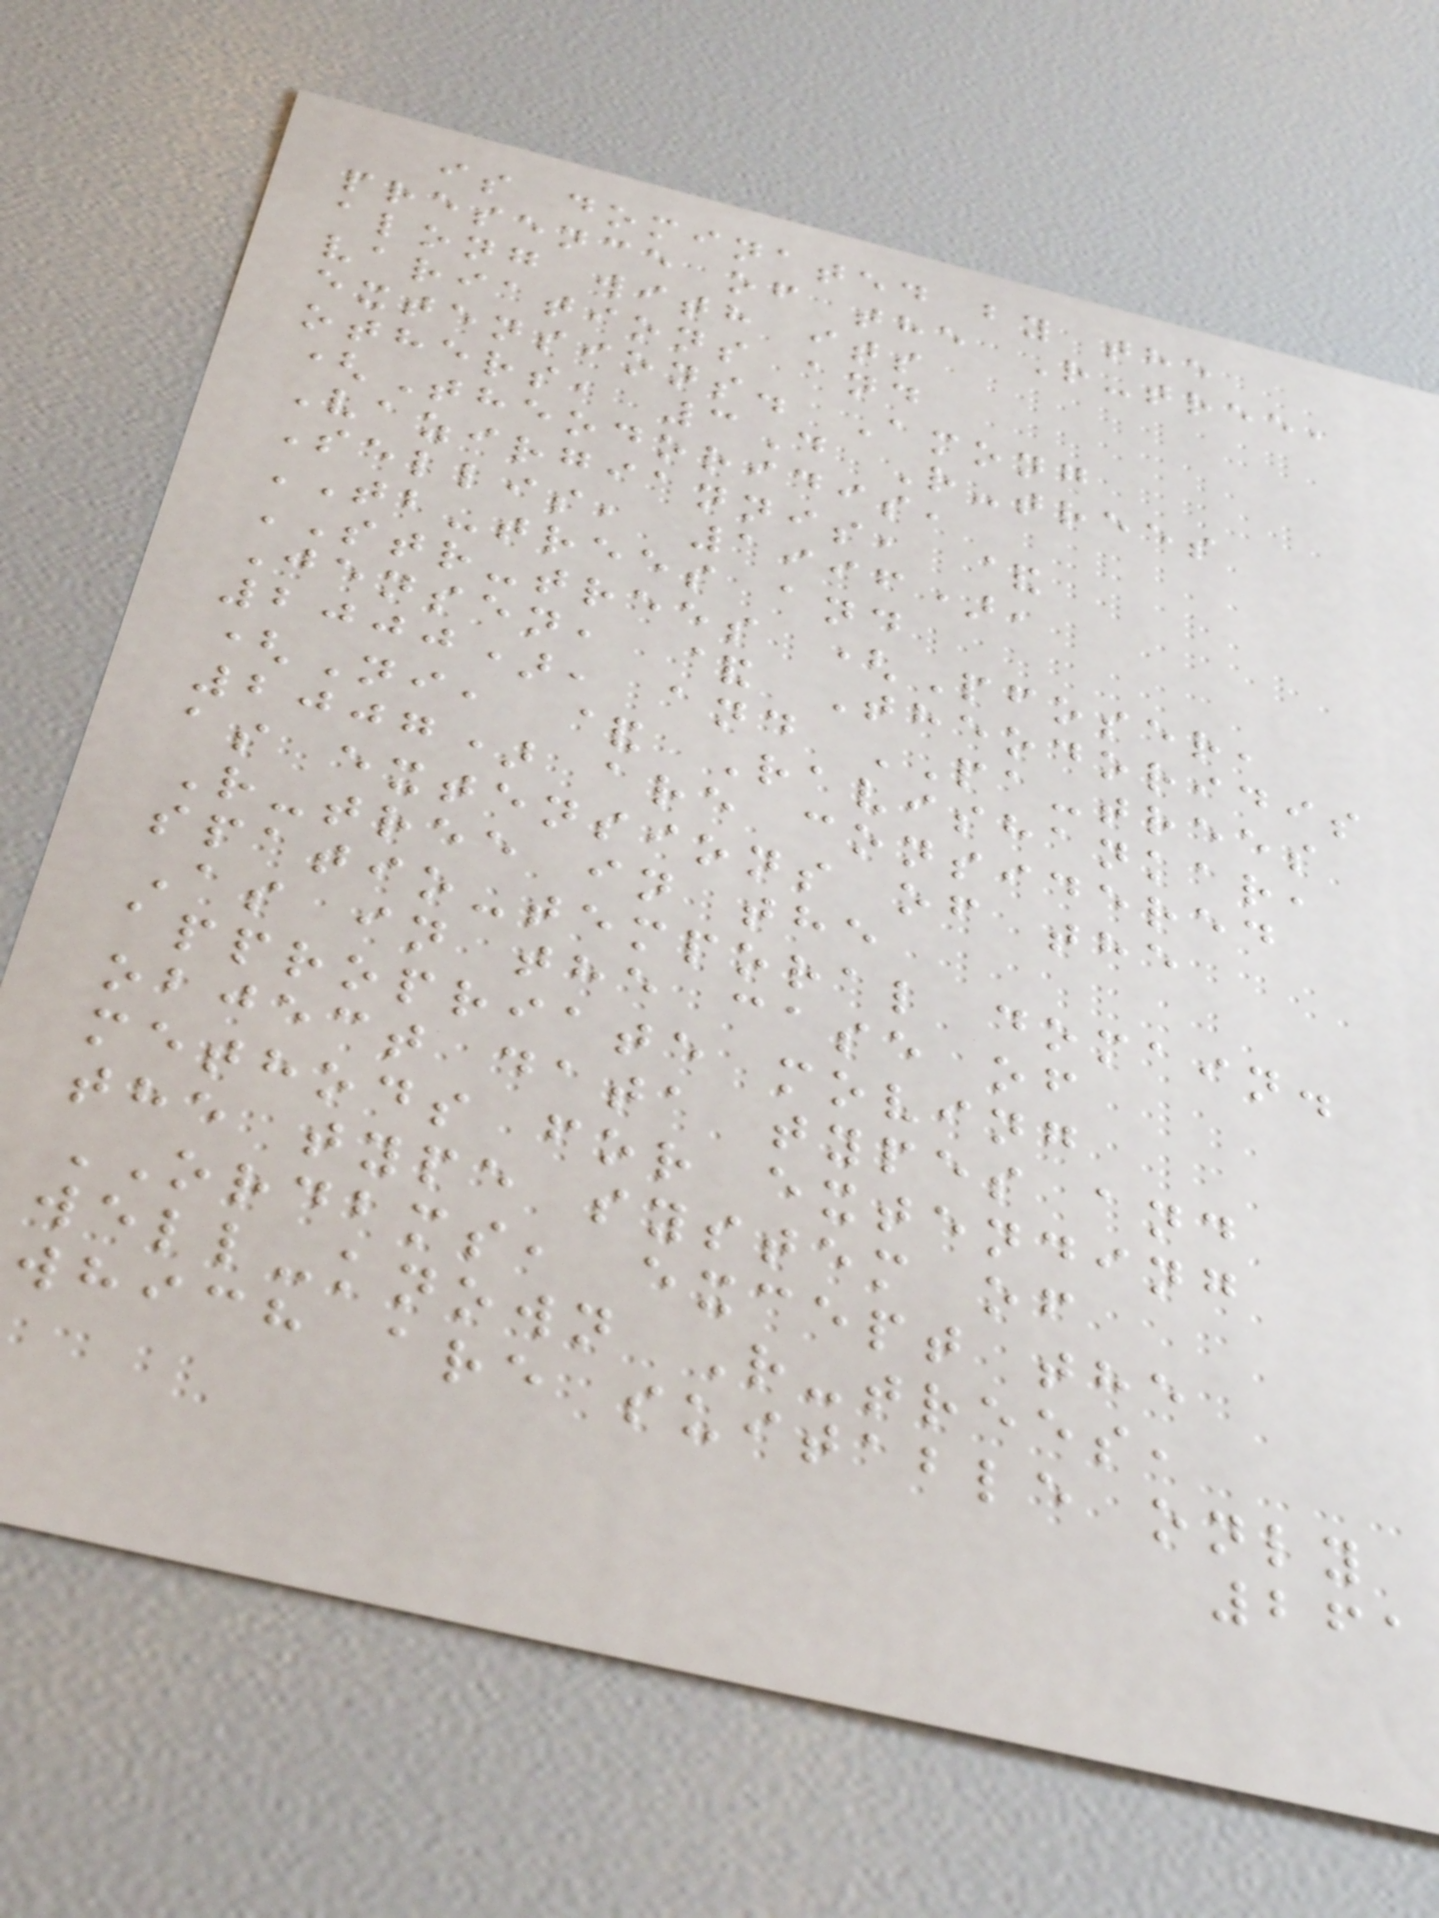is dominated by the
presence of the R-tree,
along with its
variations and
extensions. Among
others, 3D R-trees
(Theodoridis,
Vazirgiannis, &
Sellis, 1996),
TB-trees and
STR-trees (Pfoser,
Jensen, & Theodoridis
2000), and PA-trees
(Ni, & Ravishankar,
2007) are considered
as extensions of the
R-tree in the
spatio-temporal domain.
As in the case of
appropriate moving
object data types and
methods for extending
the type system of
ORDBMS, except the
well-known R-trees,
which are suitable only
261
